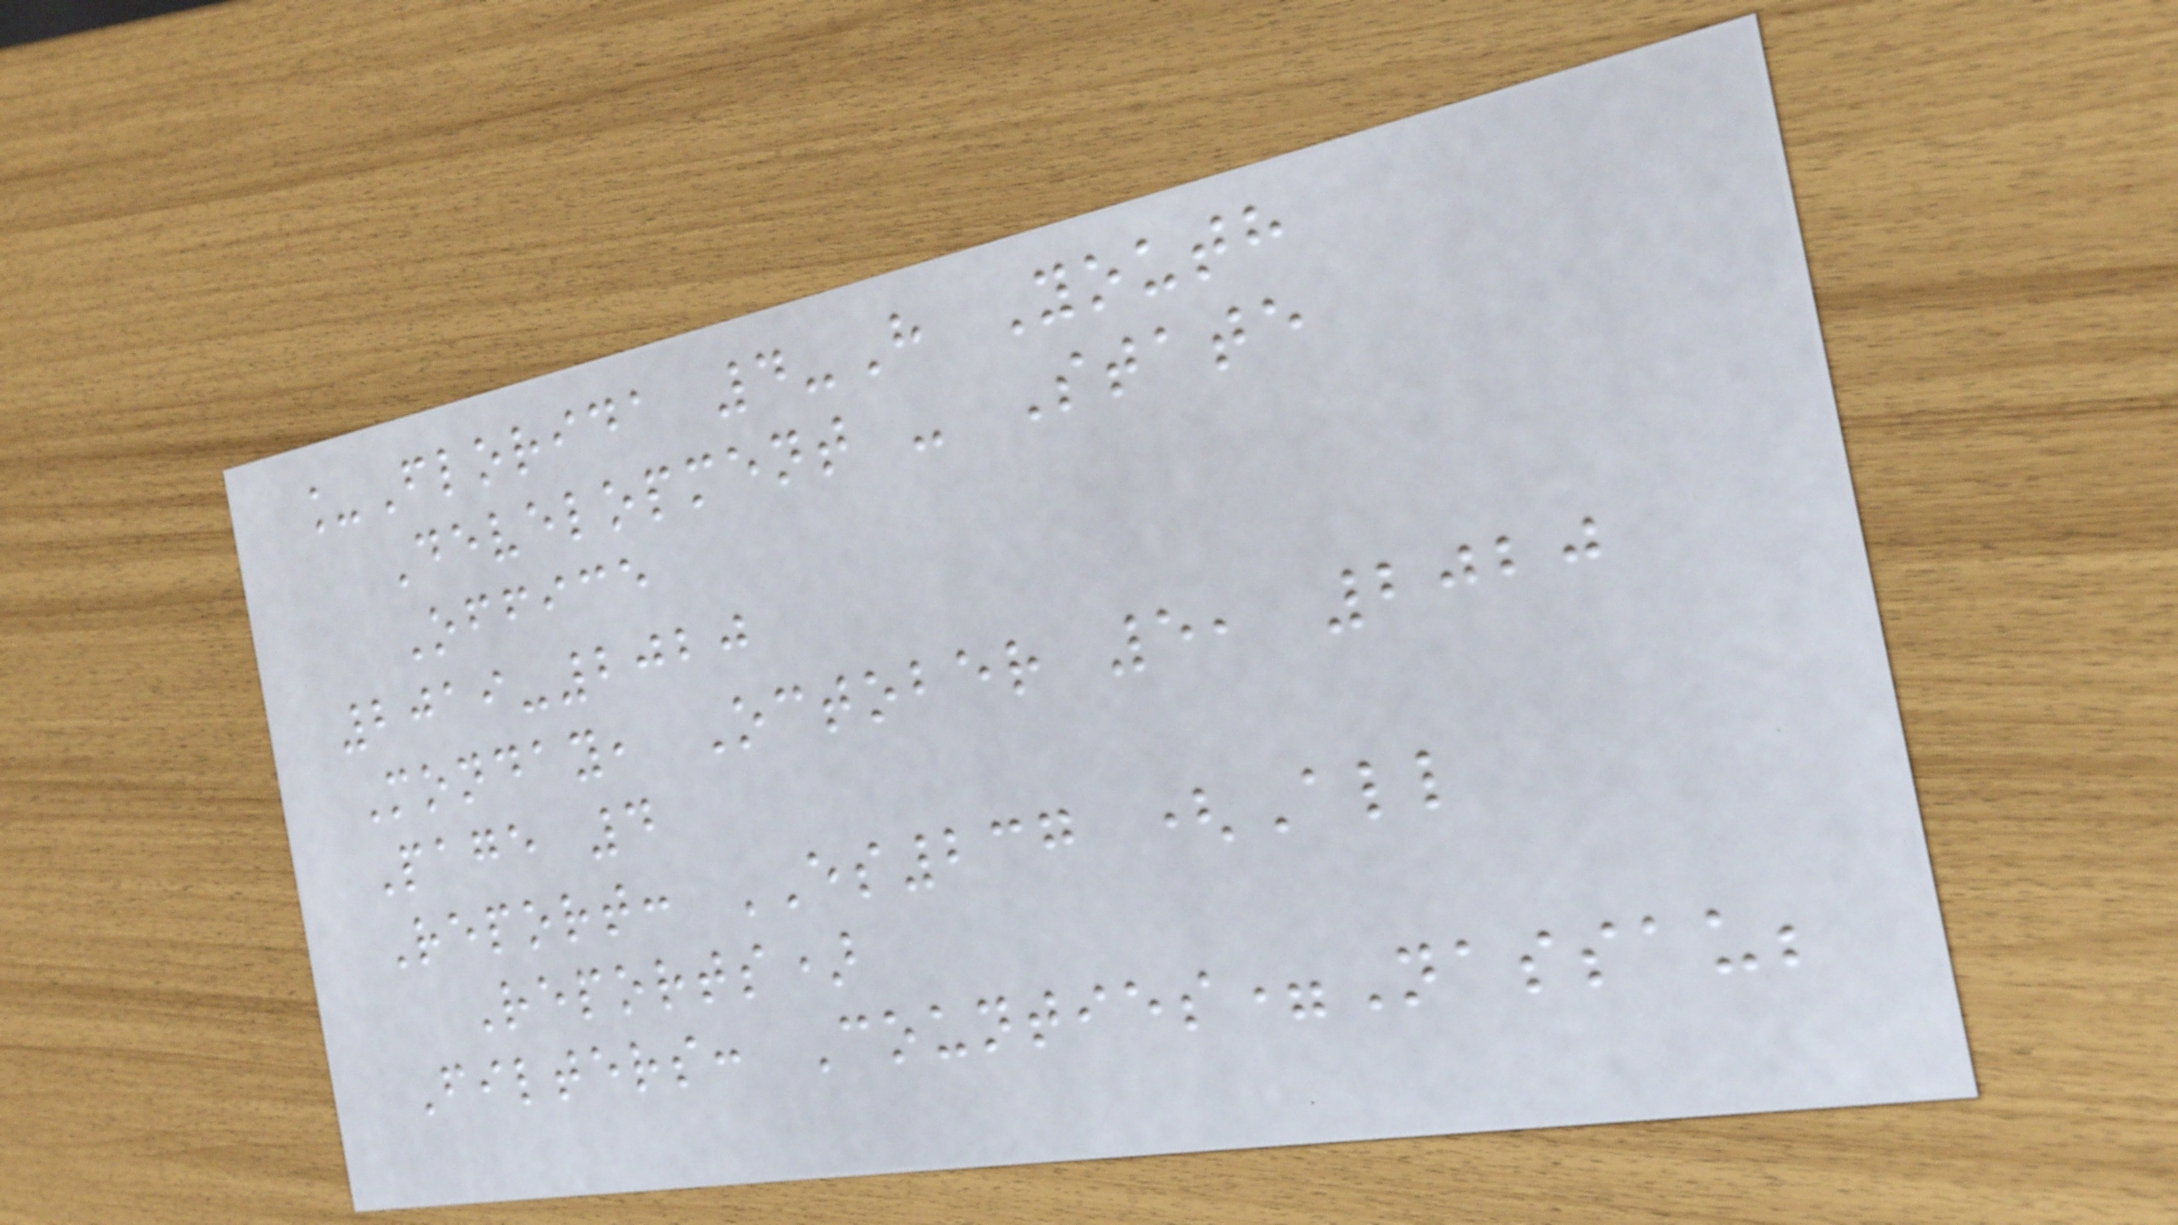_Florida 4-H Youth
Development - State
Office
2019-2020
Monday, October 5, 2020
Page 4
Report: ES237 (All
Reports)
Filters: Counties=Nassau;
